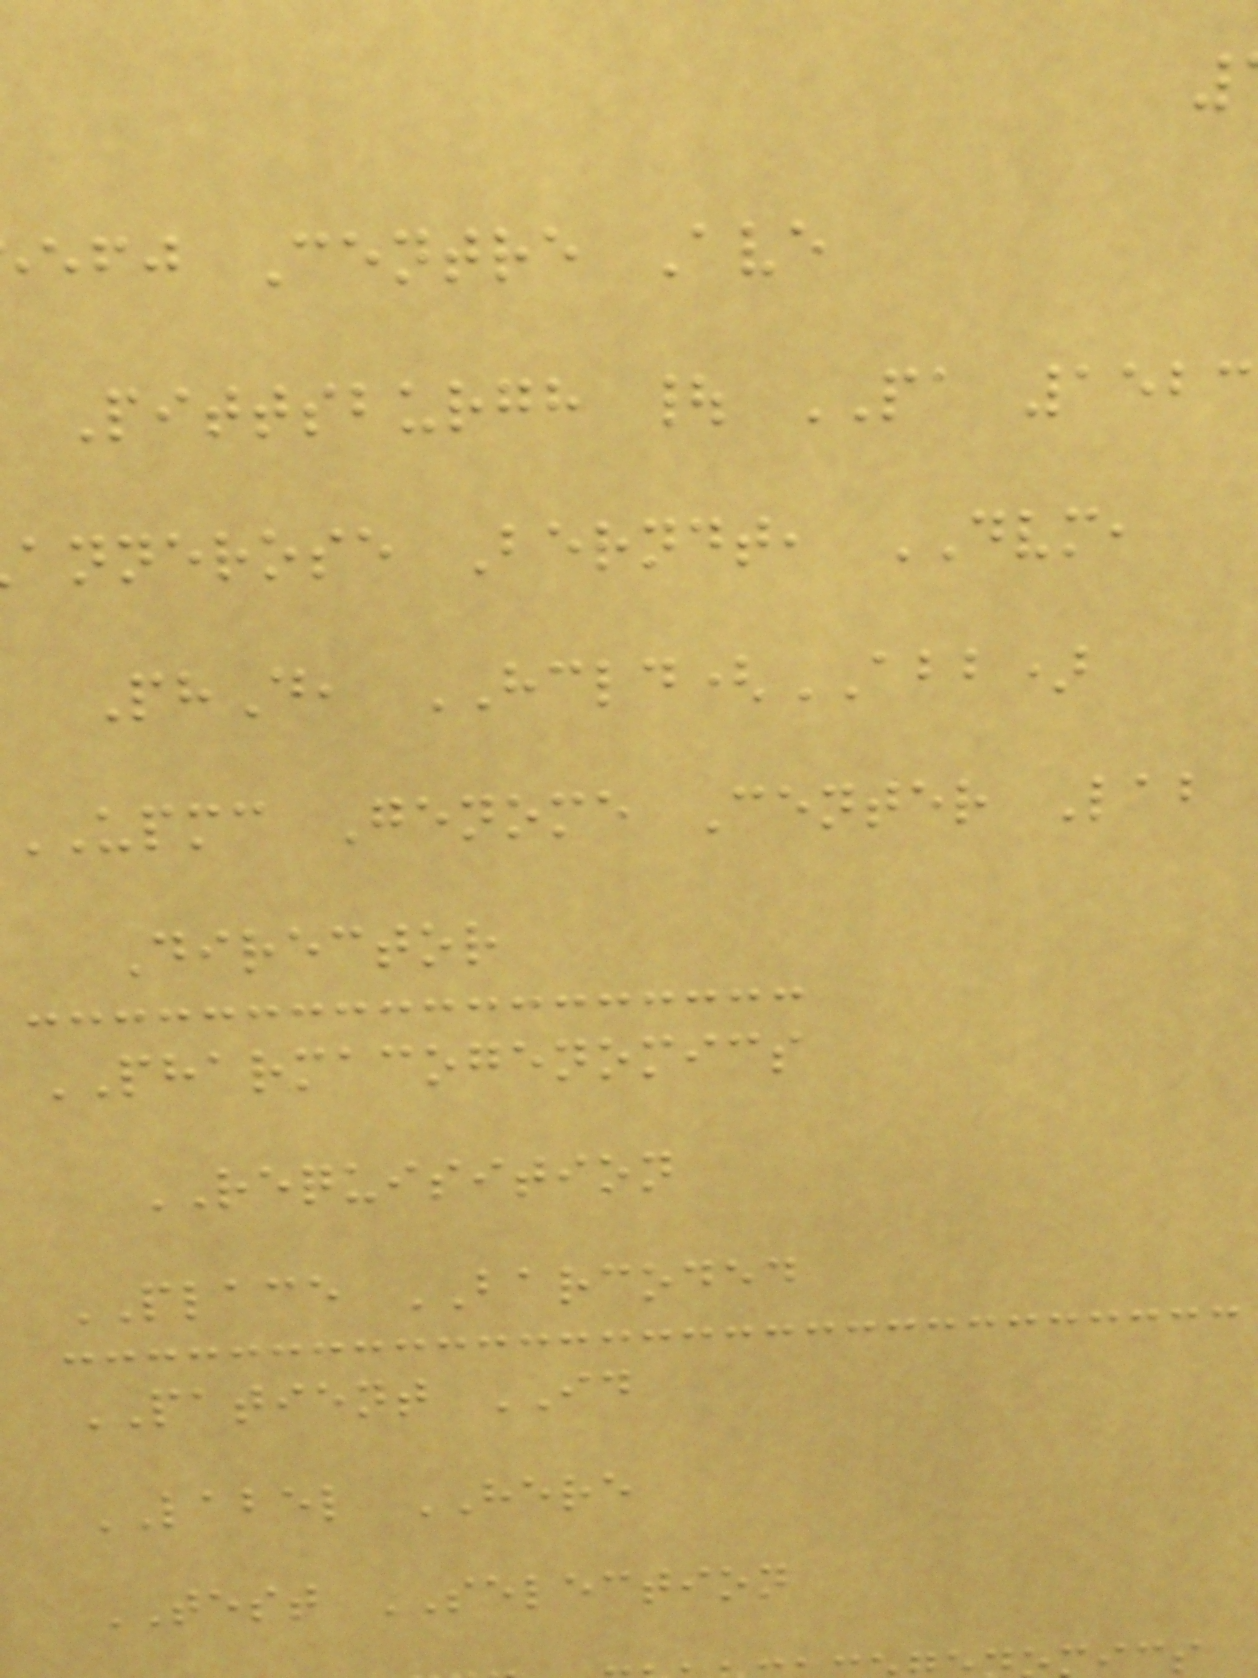efj Centre Ave
Pittsburgh | PA 1523
annerose Berndt, DVM,
PhD, HCLD(ABB)
UPMC Genome Center Lab
Director
PHARMACOGENOMICS
REQUISITION
PLACE BARCODED
PATIENT ID
LABEL HERE
TEST SELECTION
